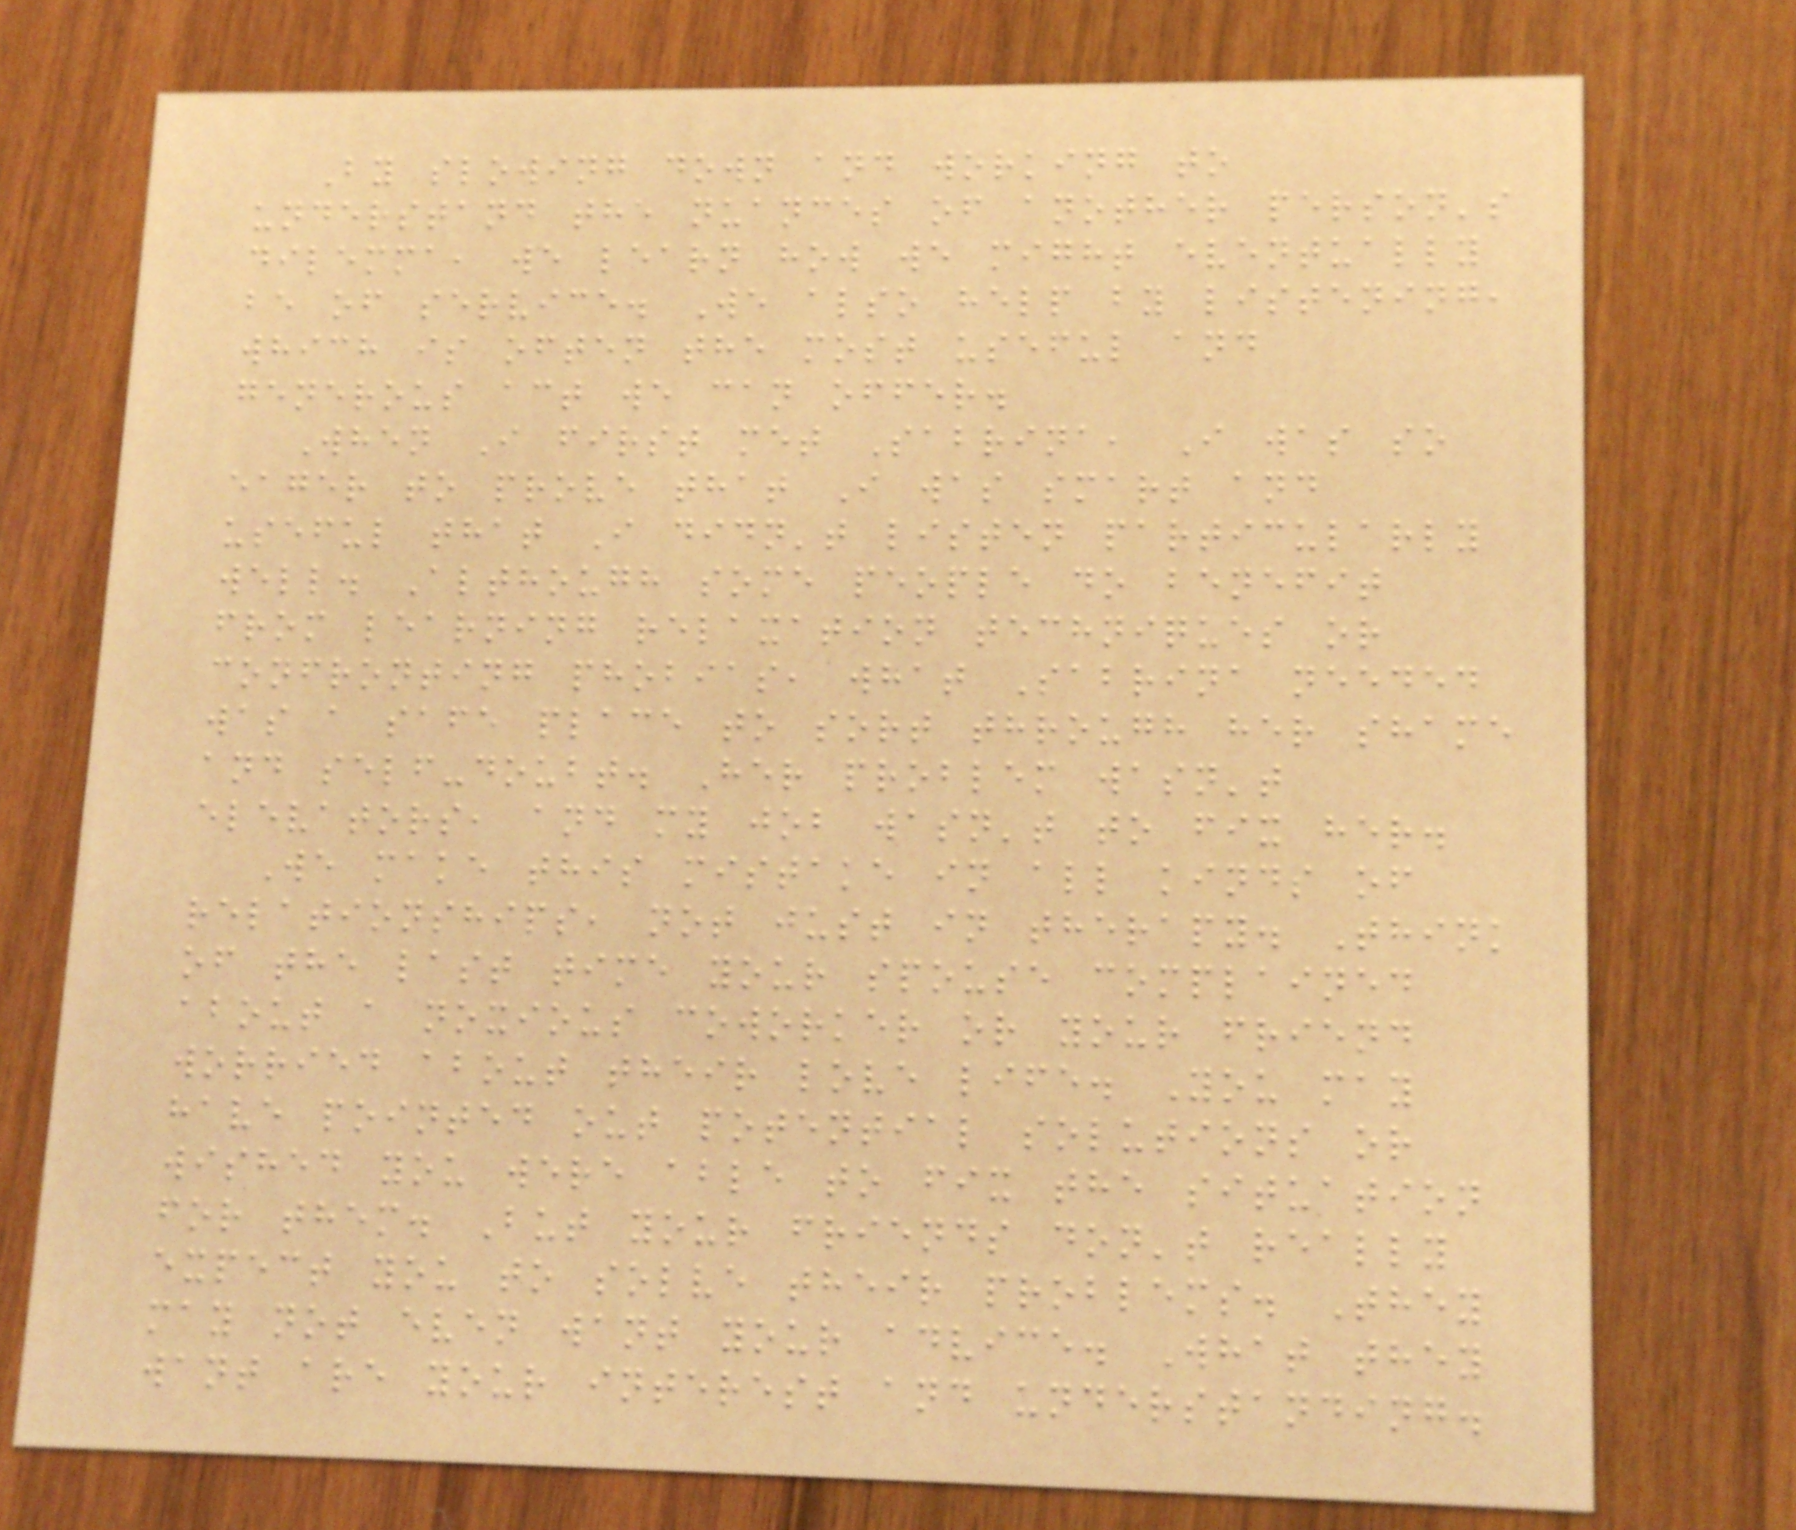By slowing down and working to
understand the nuances of another person's
dilemma, we learn how we might eventually
be of service. We also help by listening,
which is often the most useful and
generous act we can offer.
When I first met Sabrina, I was so
eager to prove that I was smart and
useful that I didn't listen particularly
well. Although some people do benefit
from learning relaxation techniques or
confronting phobias, what Sabrina needed
was a safe place to sort through her shame
and self-doubt. Her problem wasn't
elevators, and my job wasn't to fix her.
We make this mistake in all kinds of
relationships, not just in therapy. Think
of the last time your spouse complained
about a noxious coworker or your friend
worried about their love life. You may
have pointed out potential solutions or
wished you were able to fix the situation
for them. But your friends don't really
expect you to solve their problems. They
may not even want your advice. What they
want are your interest and understanding.
